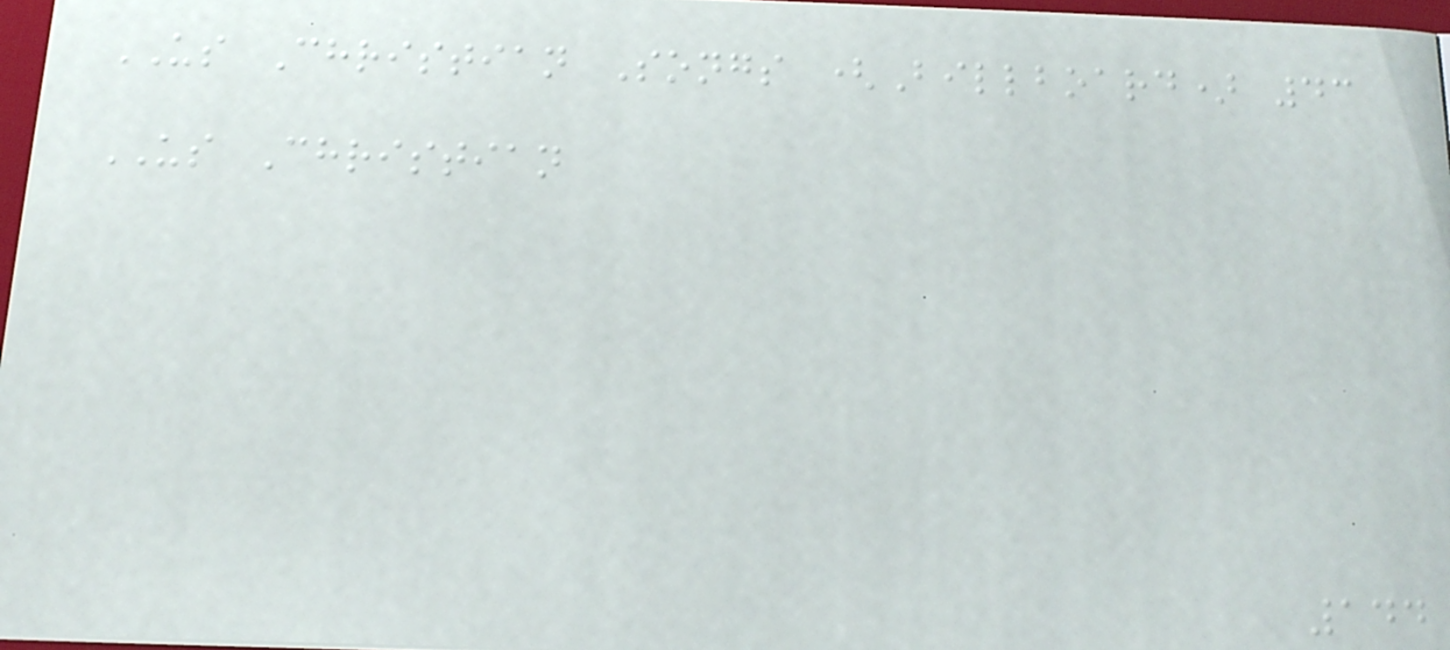US Christian Songs (Billboard) 43
US Christian
144
